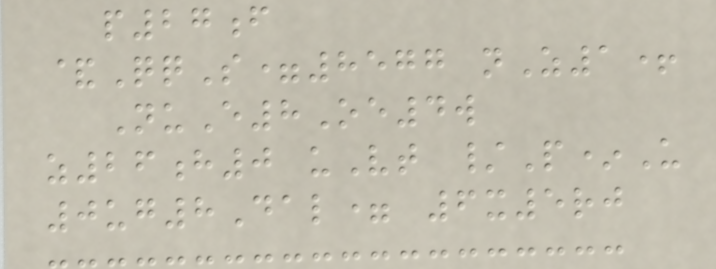p27f
&QqS=8577 nZ1+
NuE8Oe4w
z26h0 uVt /P*U
0ug8Dal= 6x5rj
